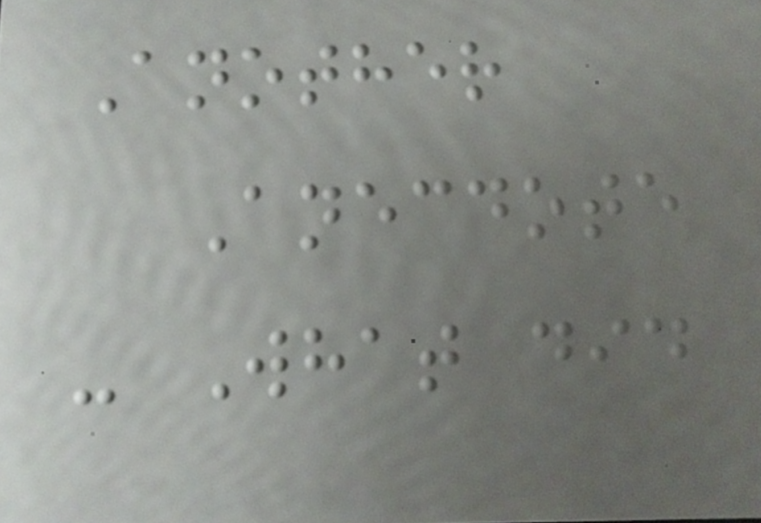Another
Anecdote
- What did
